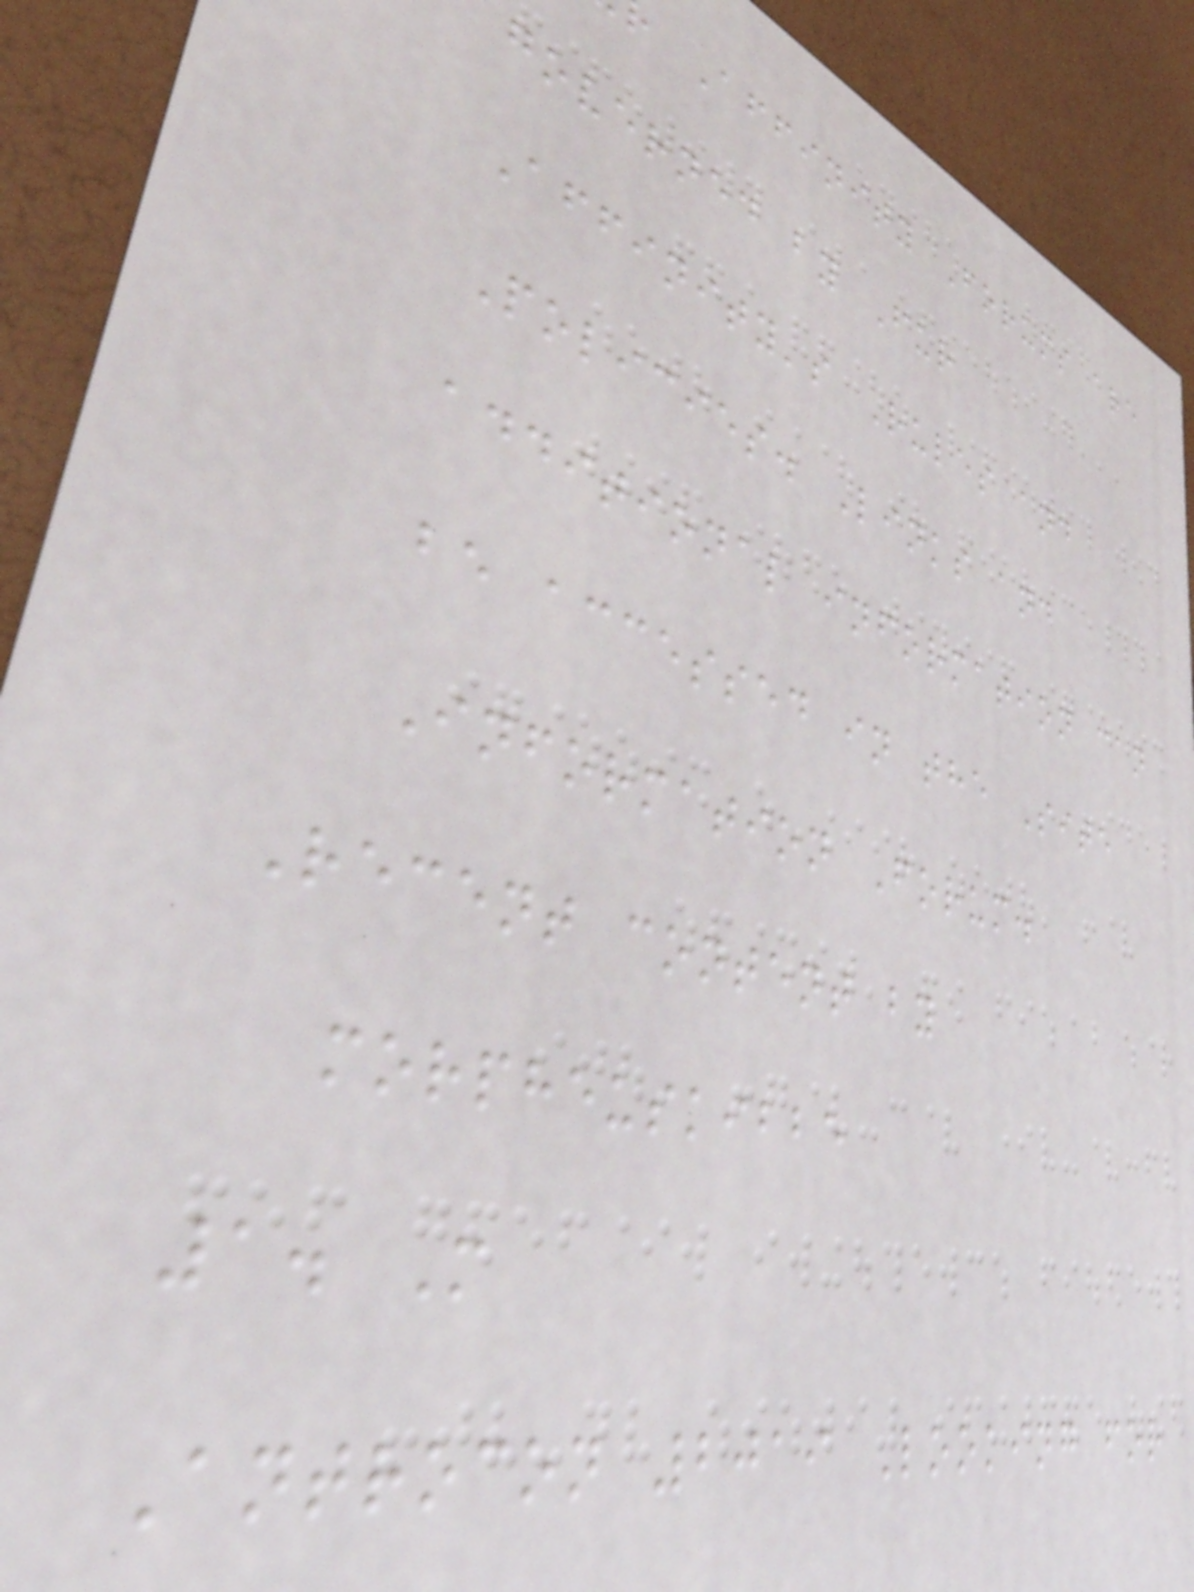Affinity Forums are
governed by Fur
Affinity's Rules and
Policies. Links and
additional information can
be accessed in the Site
Information Forum.
Recent content by
morpheuskibbe
1. M
Antrocon 2019 Looking for
